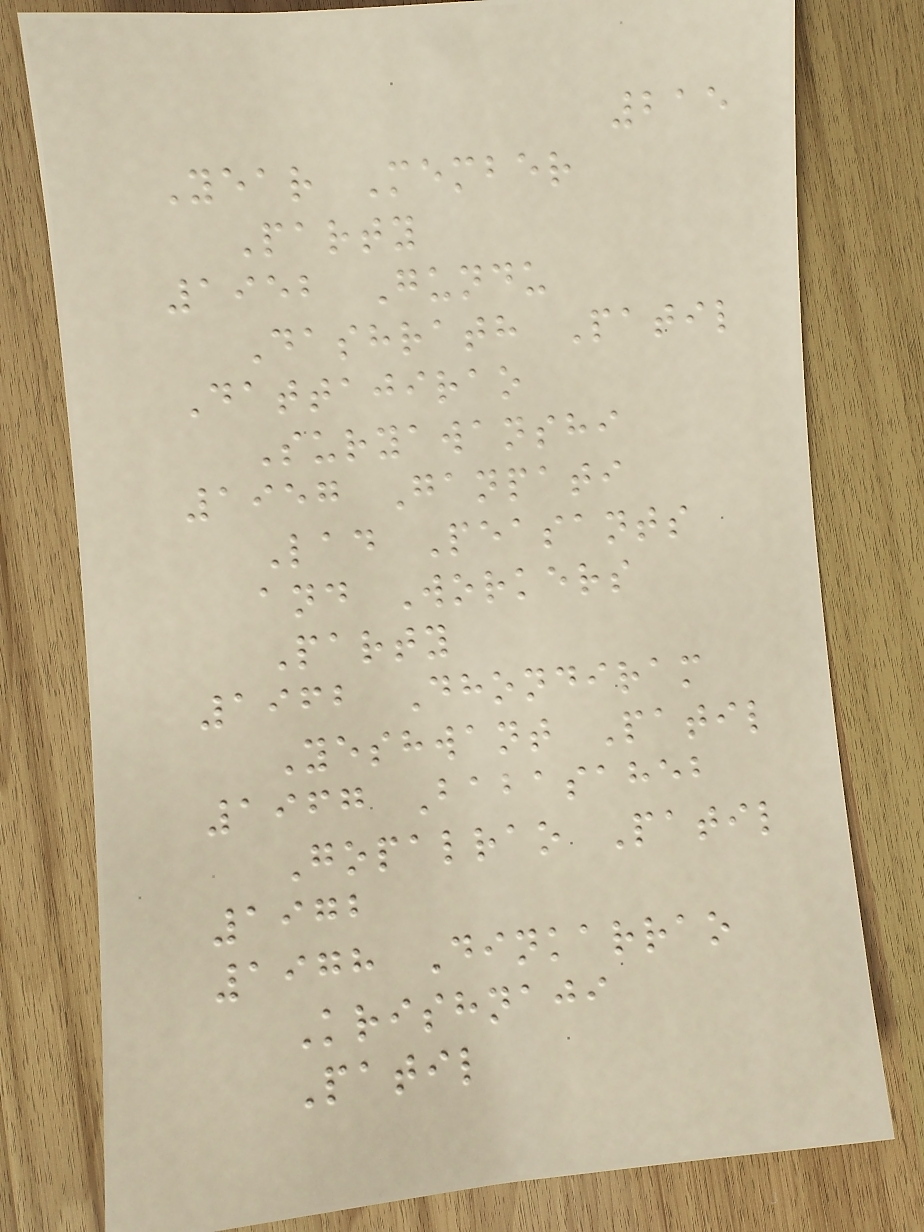215
Year Member
Party
1952 Gundu
Dashrath Patil
Dattajirao
Suryawanshi
1957 Ganpati
Lad Peasants
and Workers
Party
1962 Dhondiram
Yeshwant Patil
1967 Babasaheb
Gopalrao Patil
1972
1978 Dinkarrao
Krishnaji
Patil
